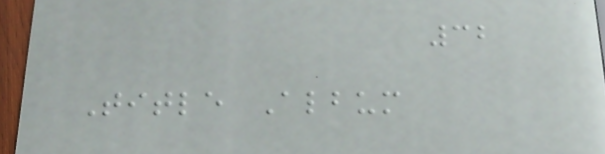32
Title Album
